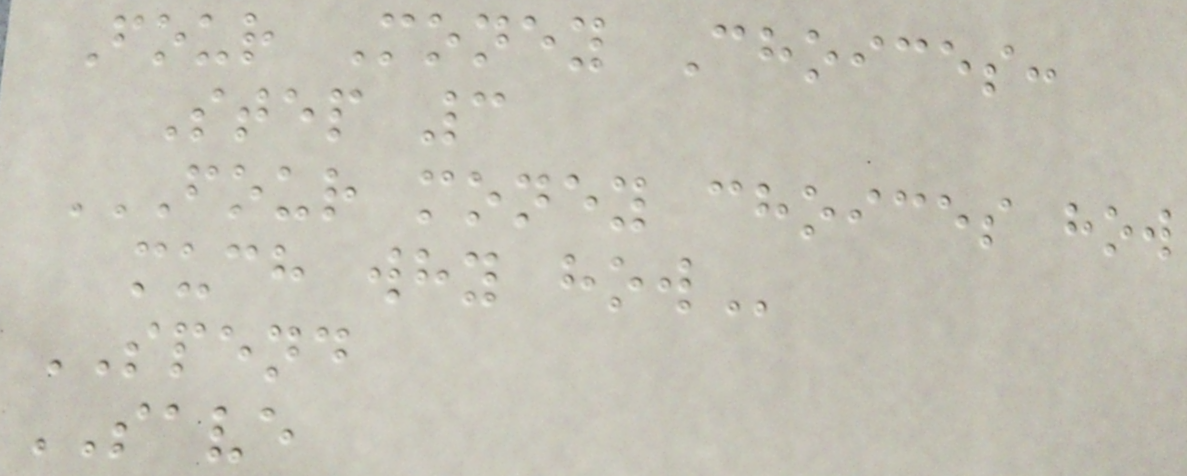Four Money Choices:
Step 3
FOUR MONEY CHOICES HOW
MUCH WHY HOW
SPEND
SAVE
